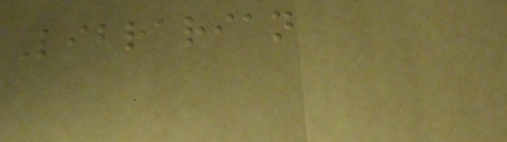Librarian
